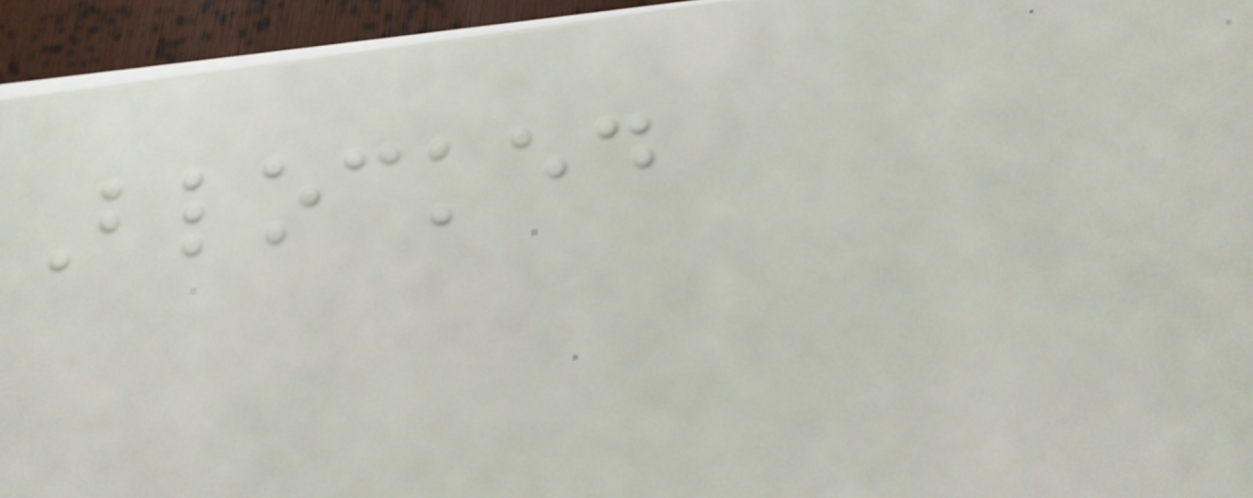Blocked
